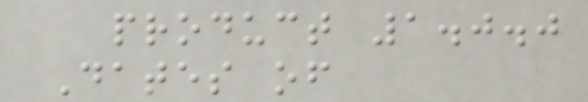product 1.0.0
Dates of
